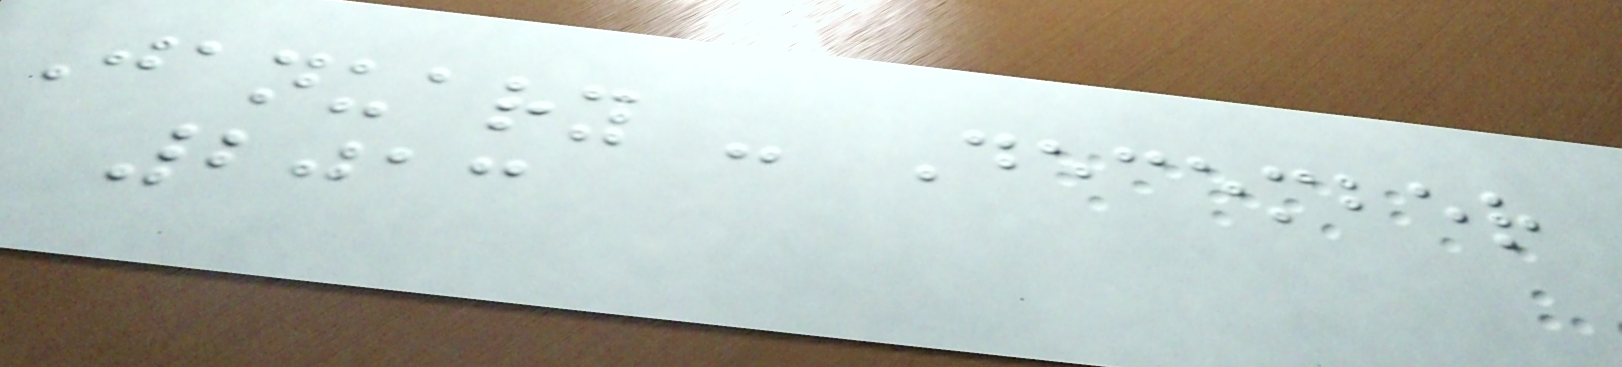January - December
2013
